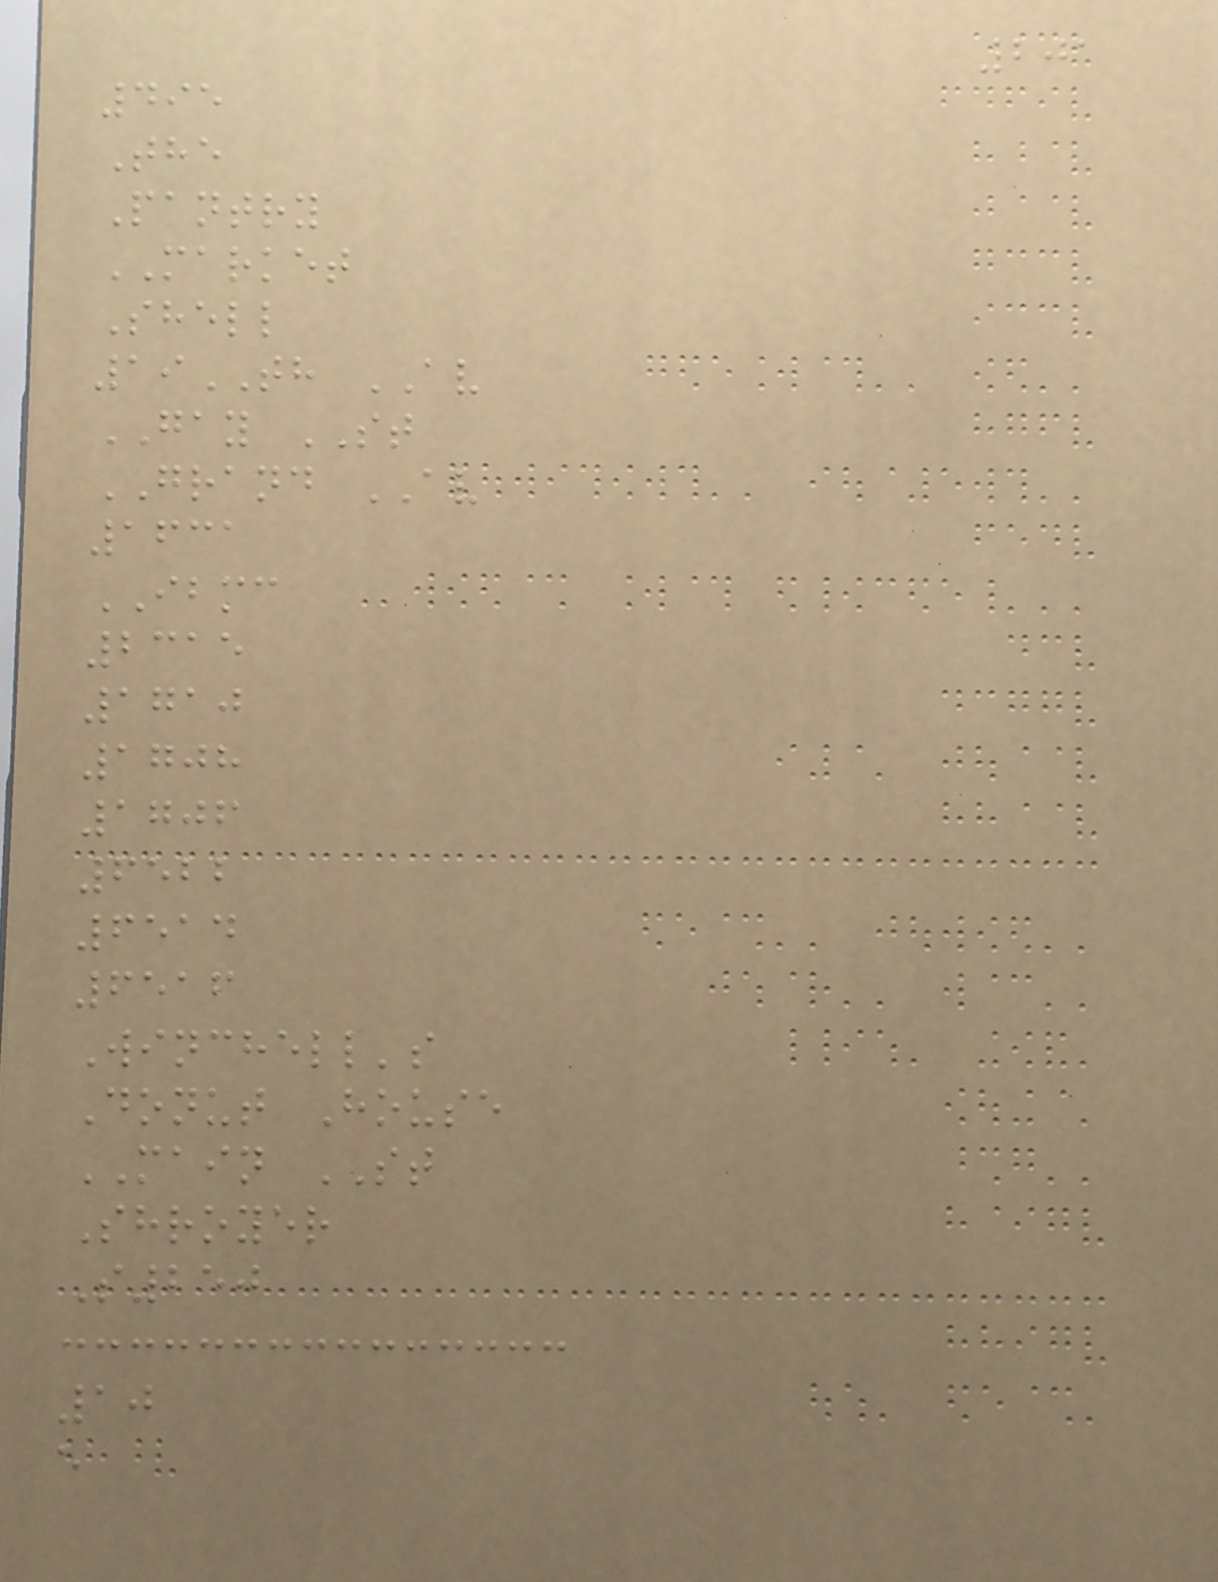201
495
The
Pantry
MARKET
Shell
19TH AV
GAY ST
GRAND AV
1631
IBMC
2315
1710
1708
1706
6522
6514
6516
Winchell's
Donut House
MAIN ST
Shroyer
S250
10
e
